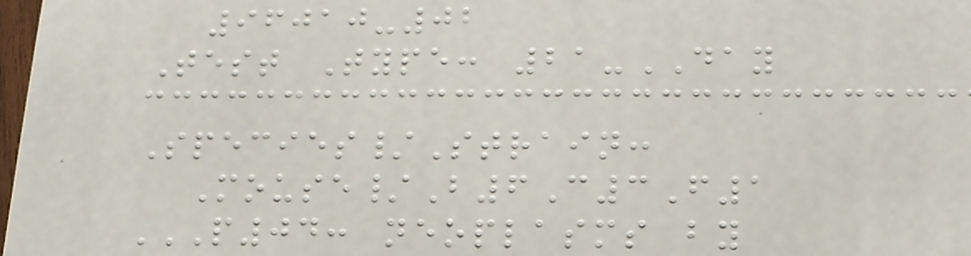96010-02
Test Type: 21-DAY
Species/Strain:
Mouse/B6C3F1
P04: NEOPLASMS BY
